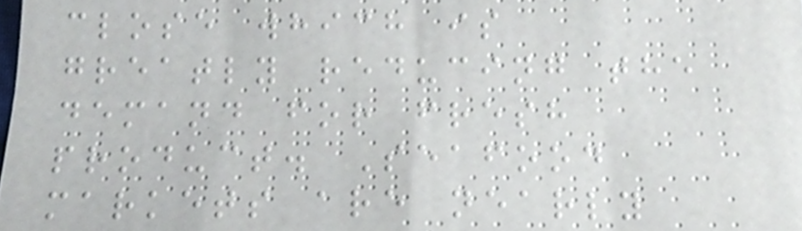close which is
greatly reducing the
demand for fresh
product. Seafood
markets are nearly
